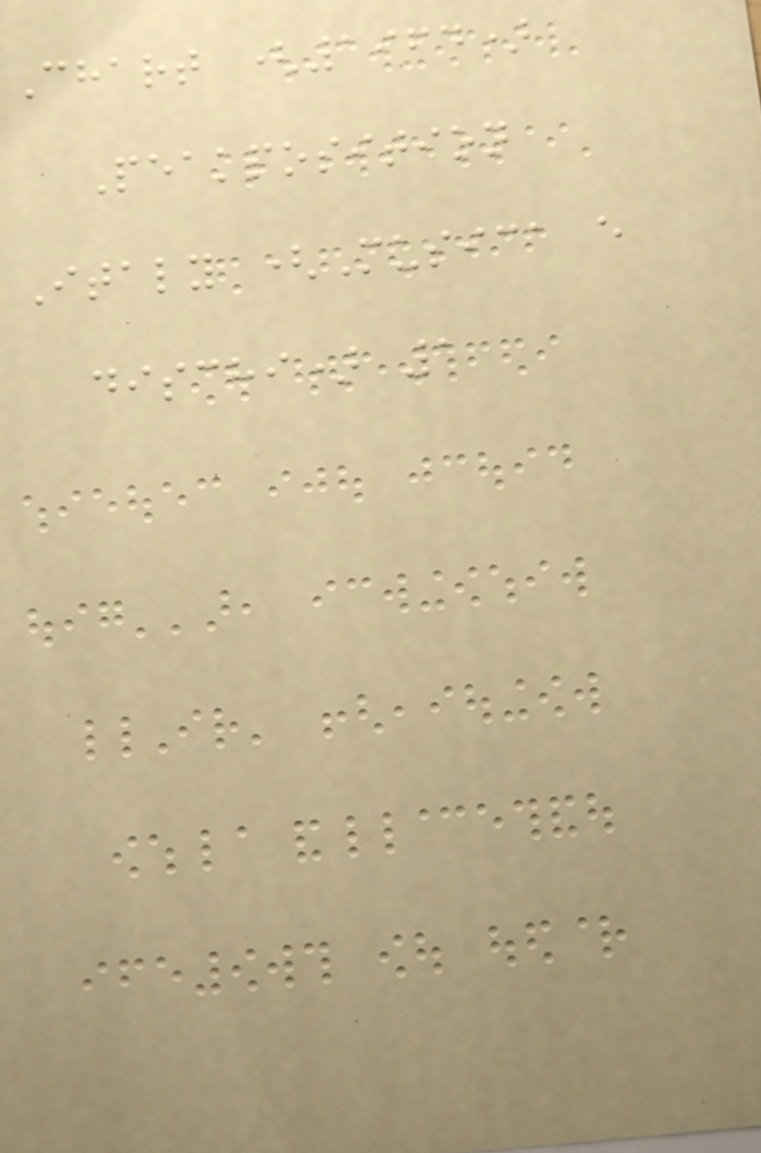Chart (1964)
Peakposition
Italy (Musica e
dischi) 1
